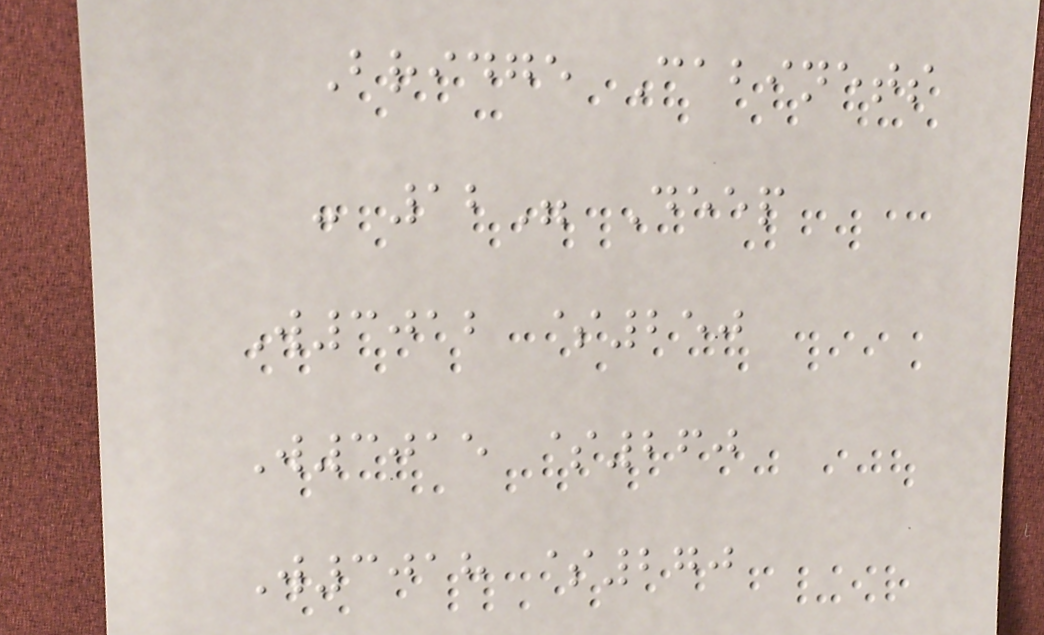Bridge Cabinets
- 12" Deep
W3012 $250
W3015 $260
W3018 $270
